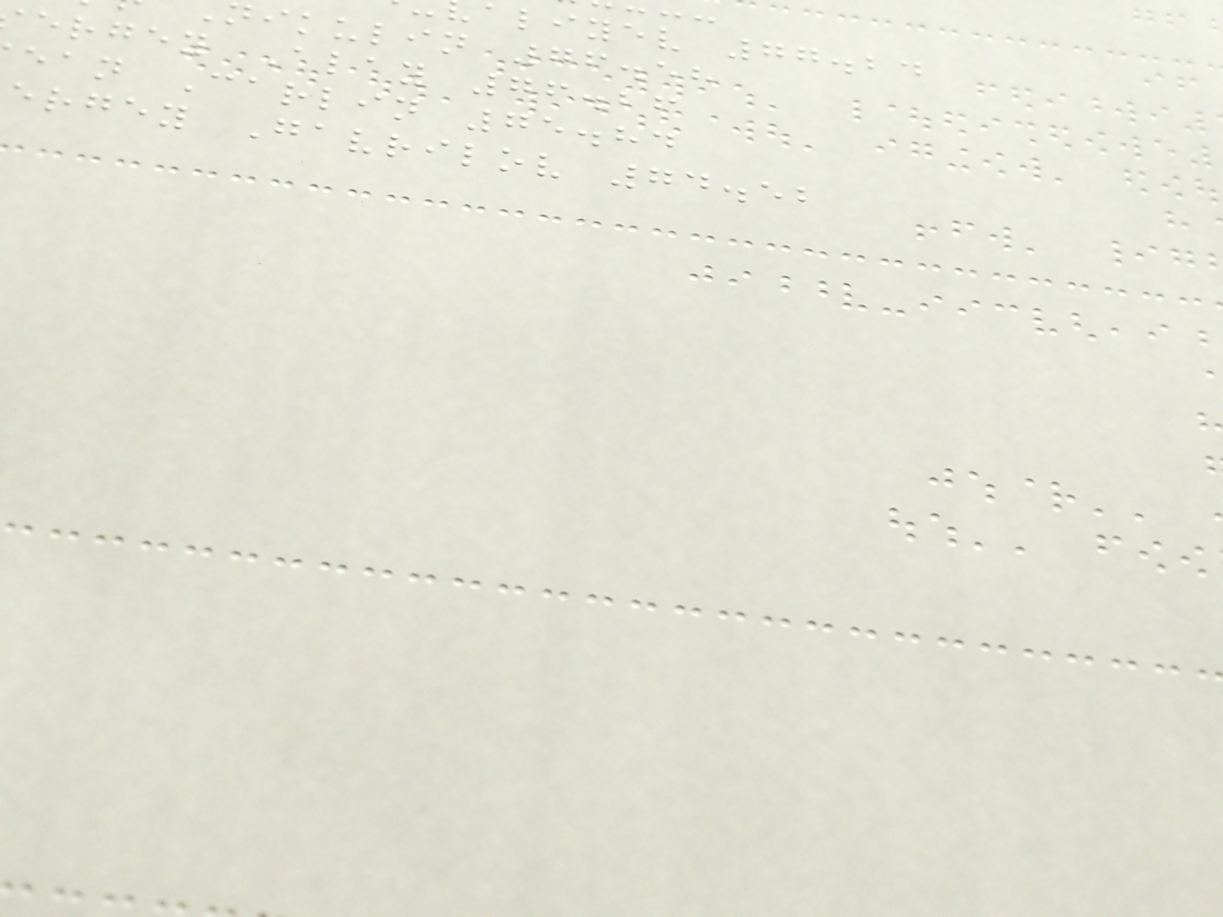aliyev 77.24
ikulin 76.58
ergey Alay 76.26
ean Carlin 75.84
ergey Gavrilov 74.52
